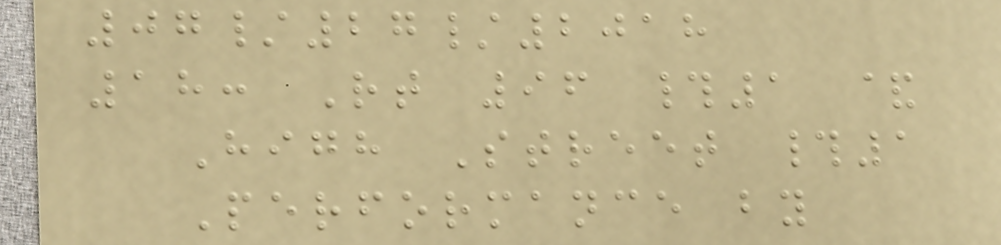07/27/2018
18: Rt 96 #1 &
High Street #1
Performance by
